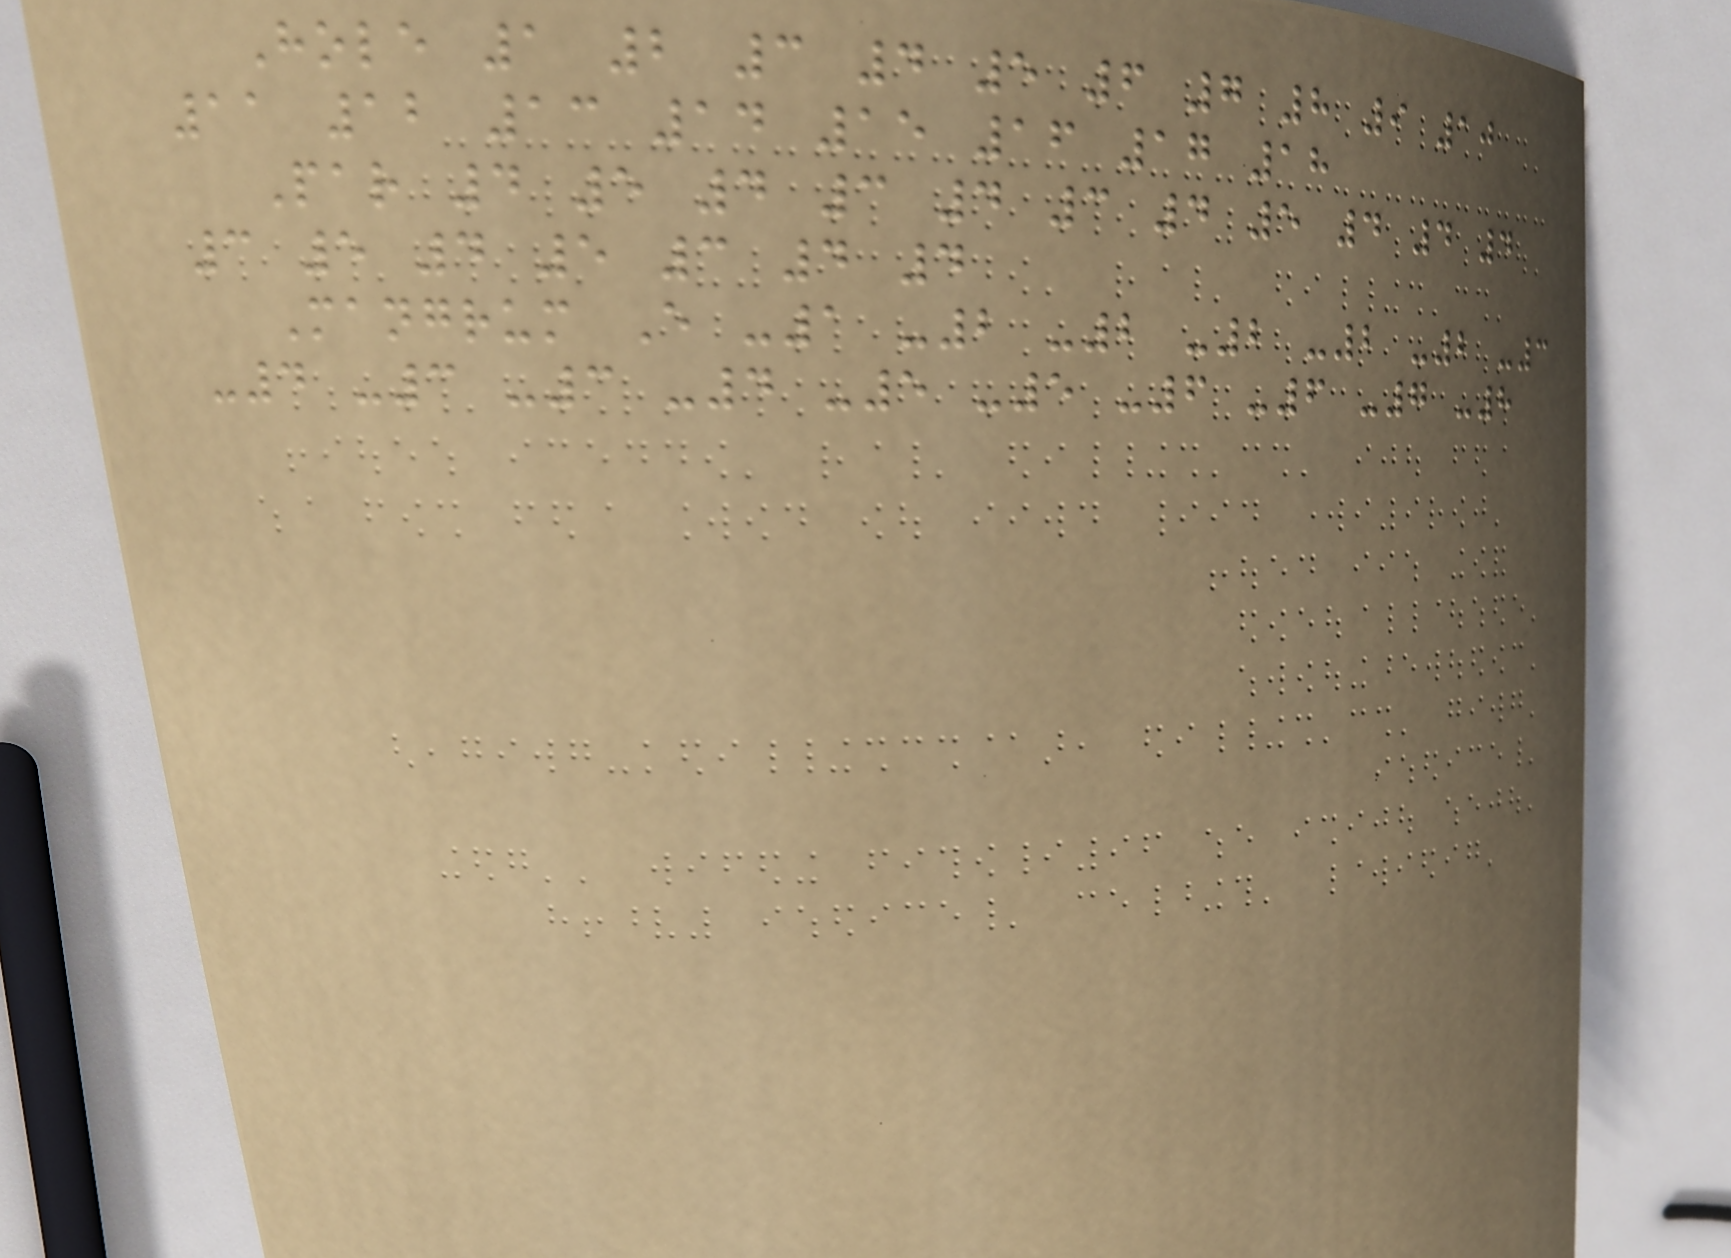Hole 1 2 3 4 5 6 7 8 9 10
11 12 13 14 15 16 17 18
Par 4 5 4 3 4 3 4 5 4 4 4
3 5 4 5 3 4 4
Mangrum E -1 -2 -2 -2 -2 -2 -3
-4 -3 -3 -4 -5 -5 -6 -6 -7 -8
